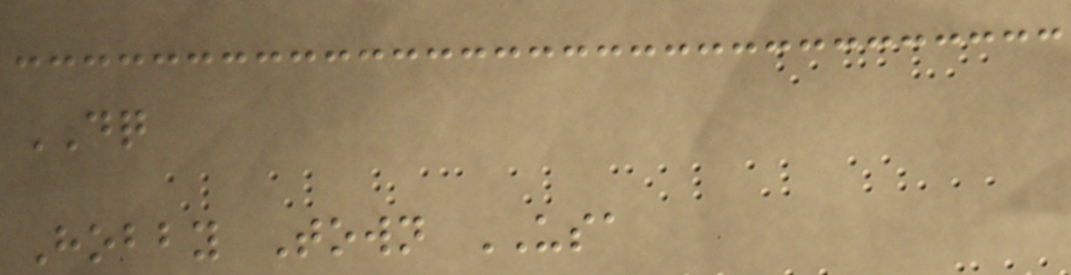DQ
Hobby Town USA
